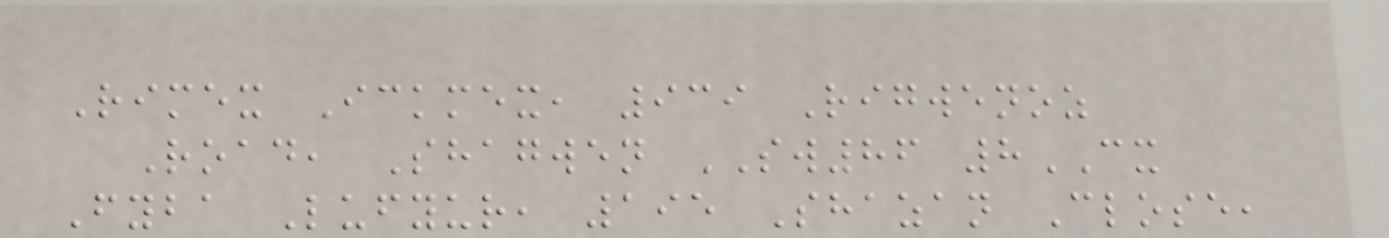Rimex Ickmex, 939 Rigwenoz
Road, Shagwen SW86 8CX
Fyba Lufyur, 195 Shazan Close,
